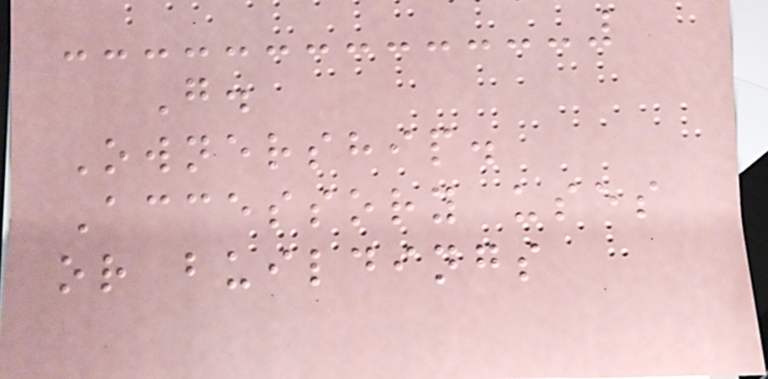G.
Ownership.
Accessory uses
or buildings
